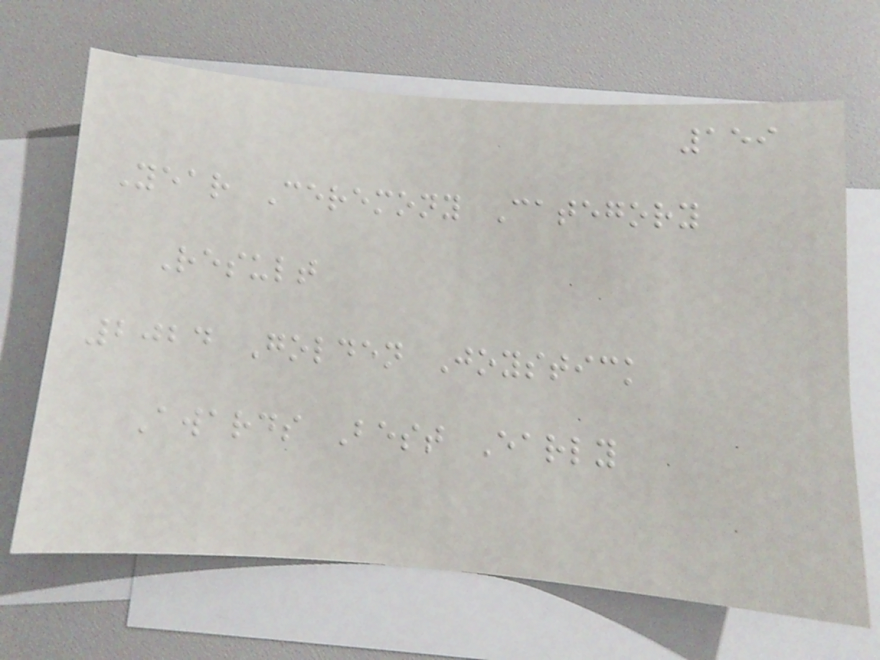159
Year Ceremony Category
Result
2024 Golden Joystick
Awards Best Early
